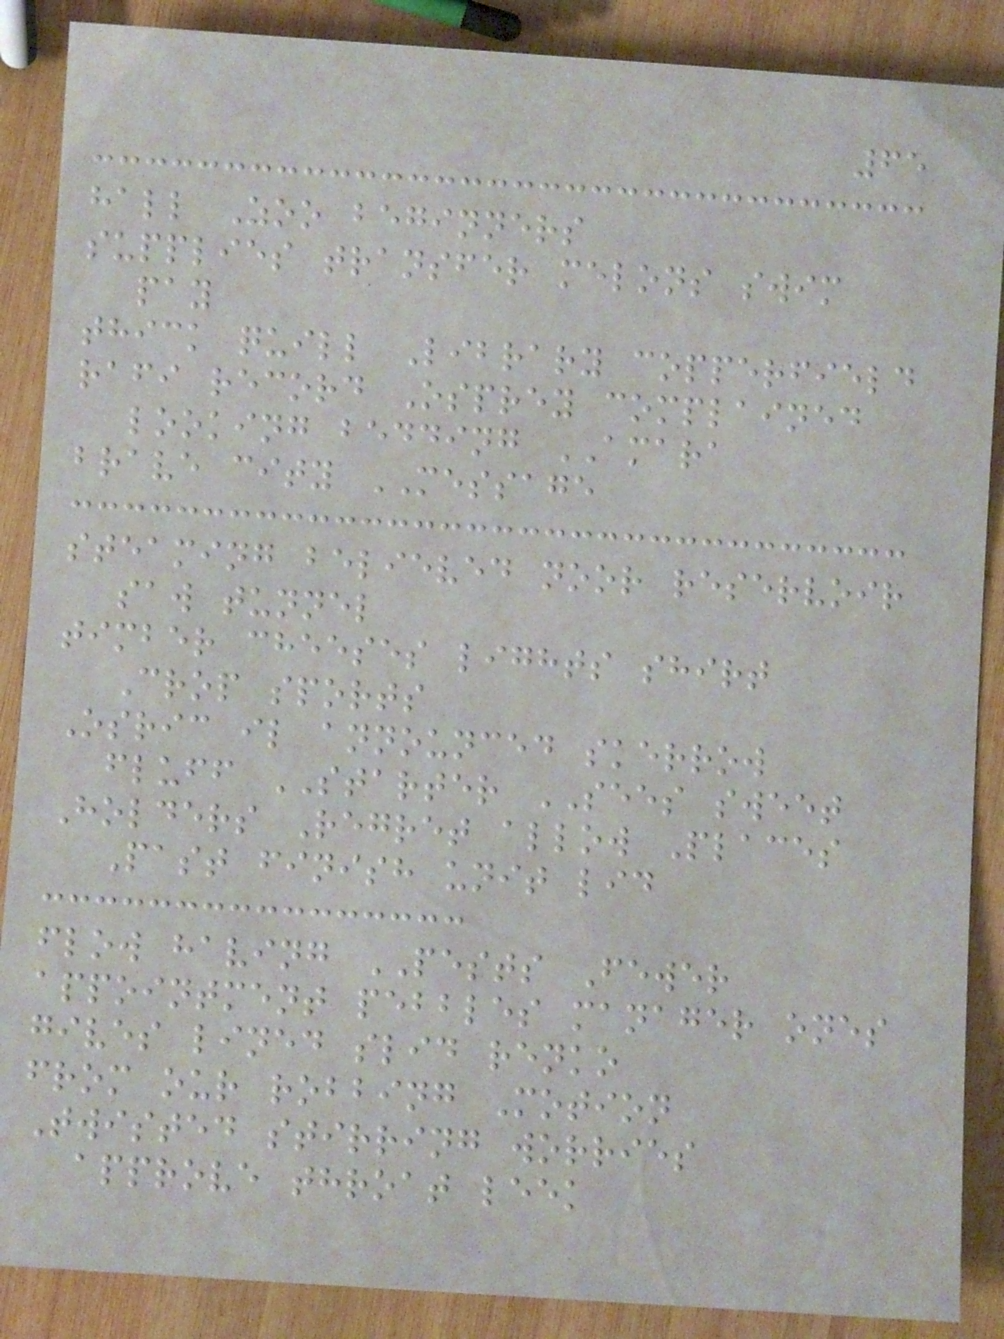65
hall Zoo beginners
supplies transfer melons swim
pay
thick quill Library copperfield
rafi record Osprey complained
looking bedding AMARA
brave city MESSAGE
steaming believed noor reservoir
saw tunnel
timber cheeses lights shirt
Crop sports
Osric il announced skerrow
fluff STARTER SEES sweet
Holders Regret allow Places
Past finish unit lid
flow having PESTS Fewer
appointment pebbles manager ones
gives lined slid renko
from our robbing Motion
Twisted stirring worries
approve throat leek
